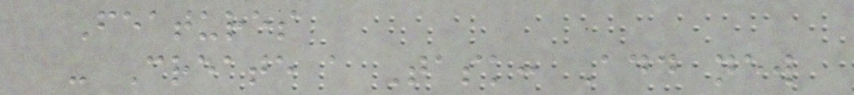Features
- Create a Task: Add new
